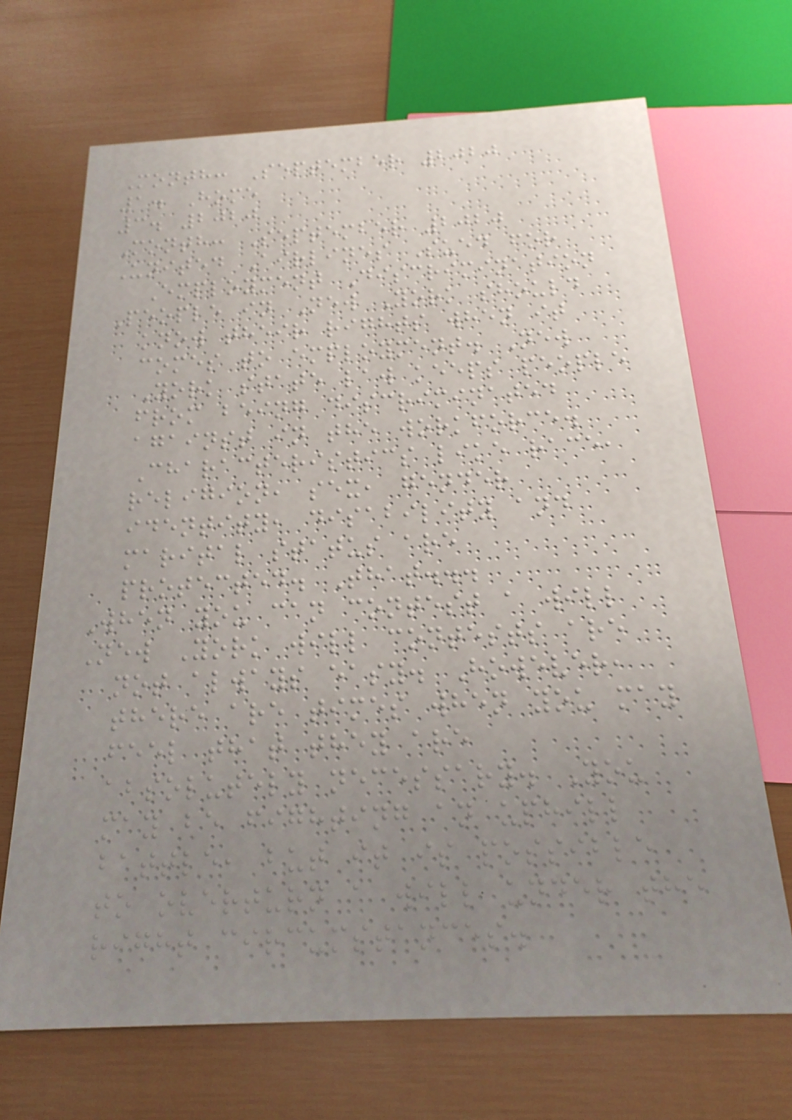Month: September 2020
1. Home
3. 2020
Month: September 2020
United Airlines Sued for
Employment Discrimination
People in New York should
know their rights when it
comes to employment. New
York state law keeps people
from being discriminated
against in the workforce.
Characteristics like race,
religion, sex, gender
identity, disability and
marital status are
protected. That...
When you can contest a will
New York will contests are
not always easy. However,
there are times when you may
feel that they are
absolutely necessary. You
may be fighting an uphill
battle, but it is possible
to overturn a will under the
right circumstances.
